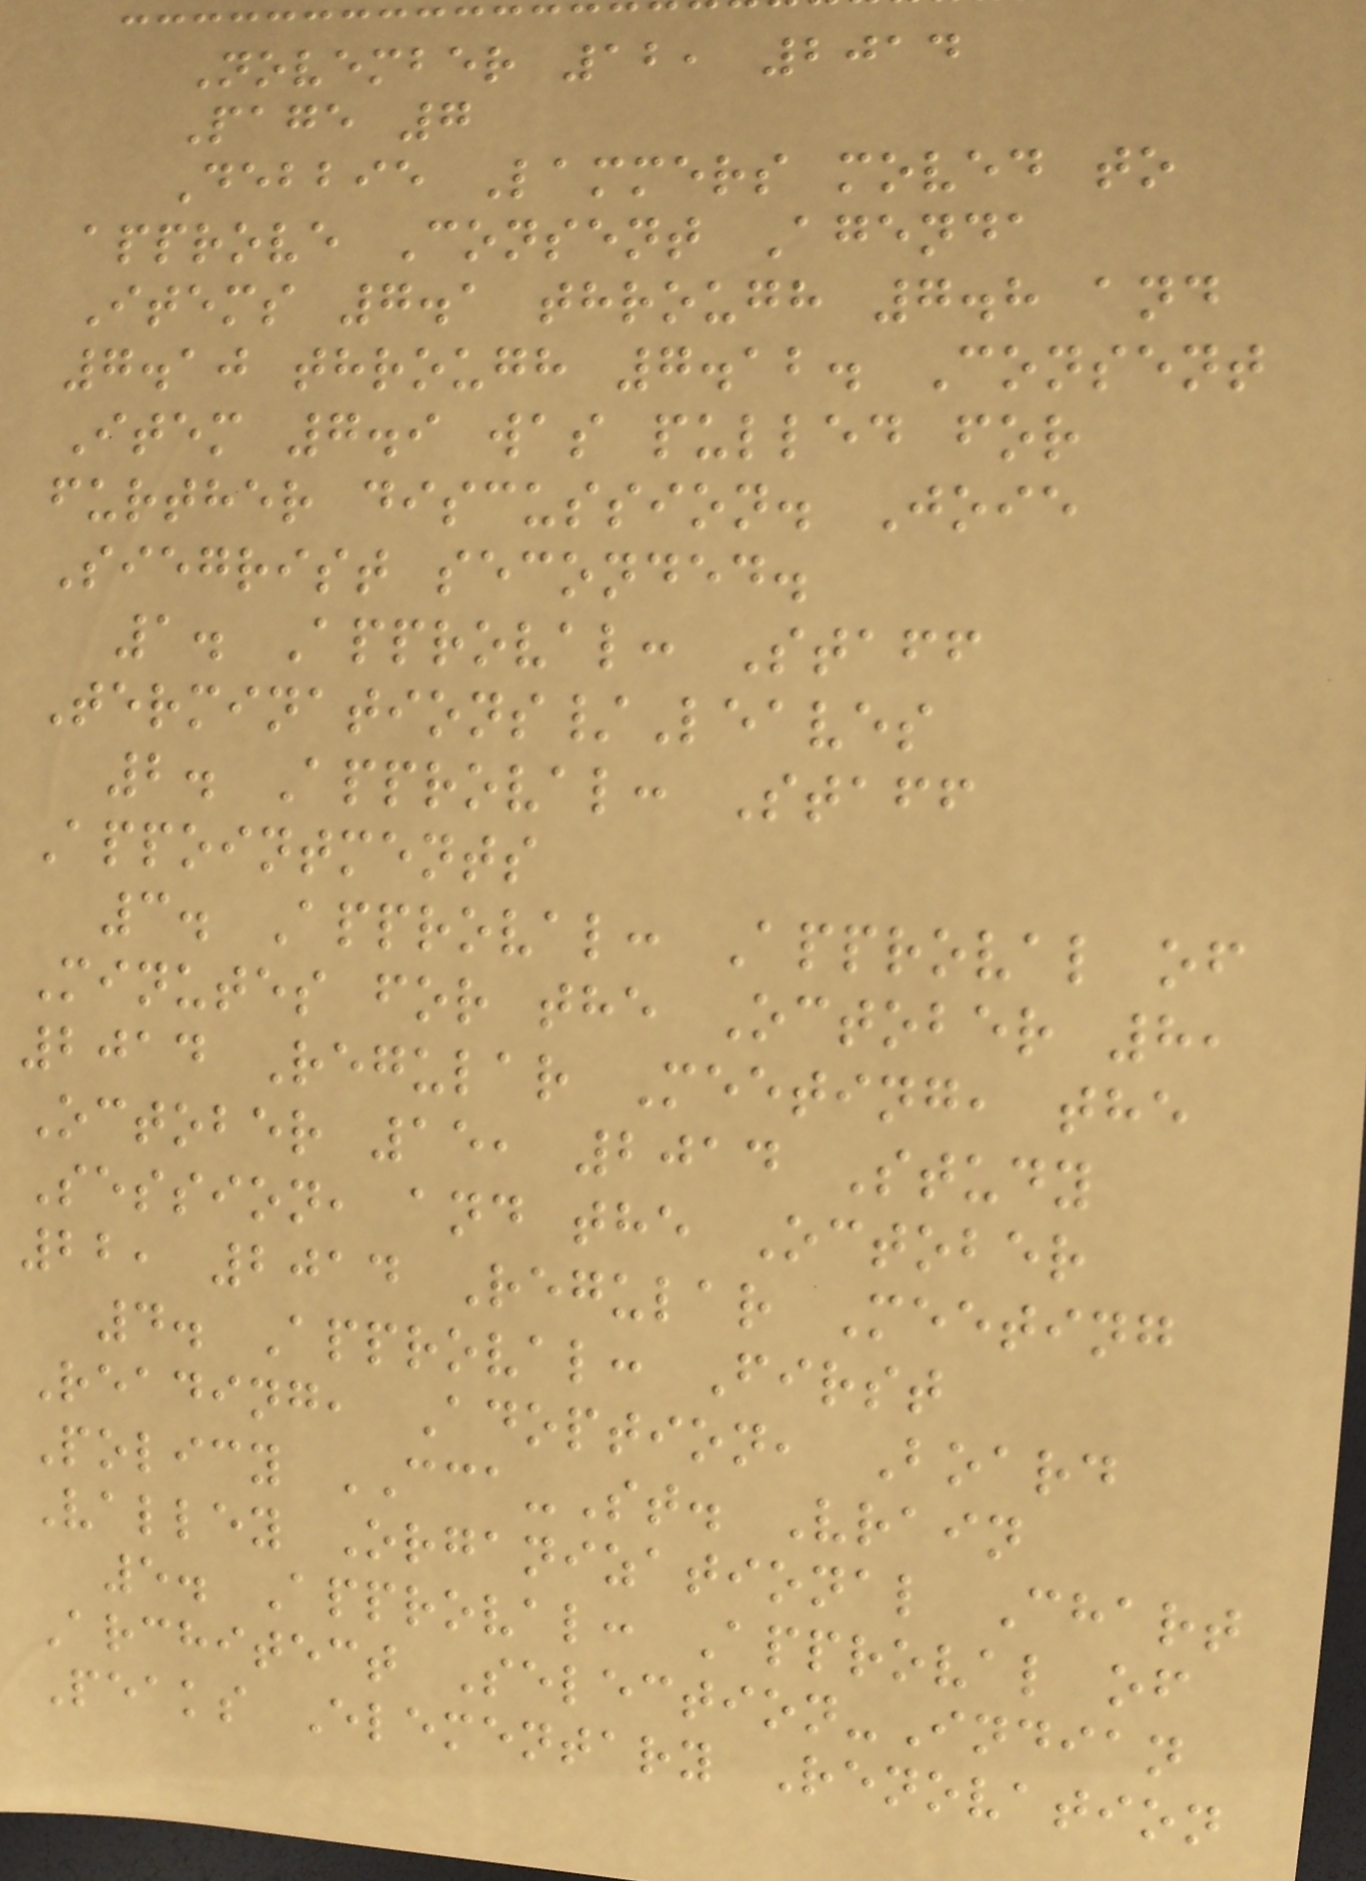November 12, 2014
Page 7
Debbie Lammers moved to
approve Consent Agenda
Items 7.1 through 7.8 and
7.10 through 7.12. Consent
Item 7.9 was pulled for
further discussion. Joie
Siegrist seconded.
1. Approval: Staff
Terminations/Leaves
2. Approval: Staff
Appointments
3. Approval: Approval of
Minutes for the October 8,
2014 Regular Meeting, the
October 15, 2014 Study
Session, and the October
22, 2014 Regular Meeting
4. Approval: First
Reading, Adoption, Board
Policy CCA-St. Vrain
Valley Organizational Chart
5. Approval: Approval of
Architect Selection-Indian
Peaks Elementary Renovation
